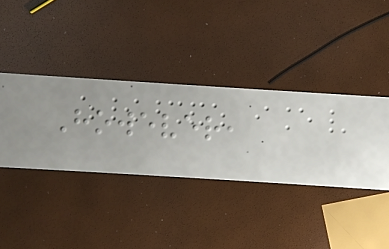However,
